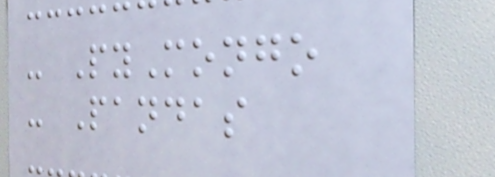- PyMongo
- Pandas
